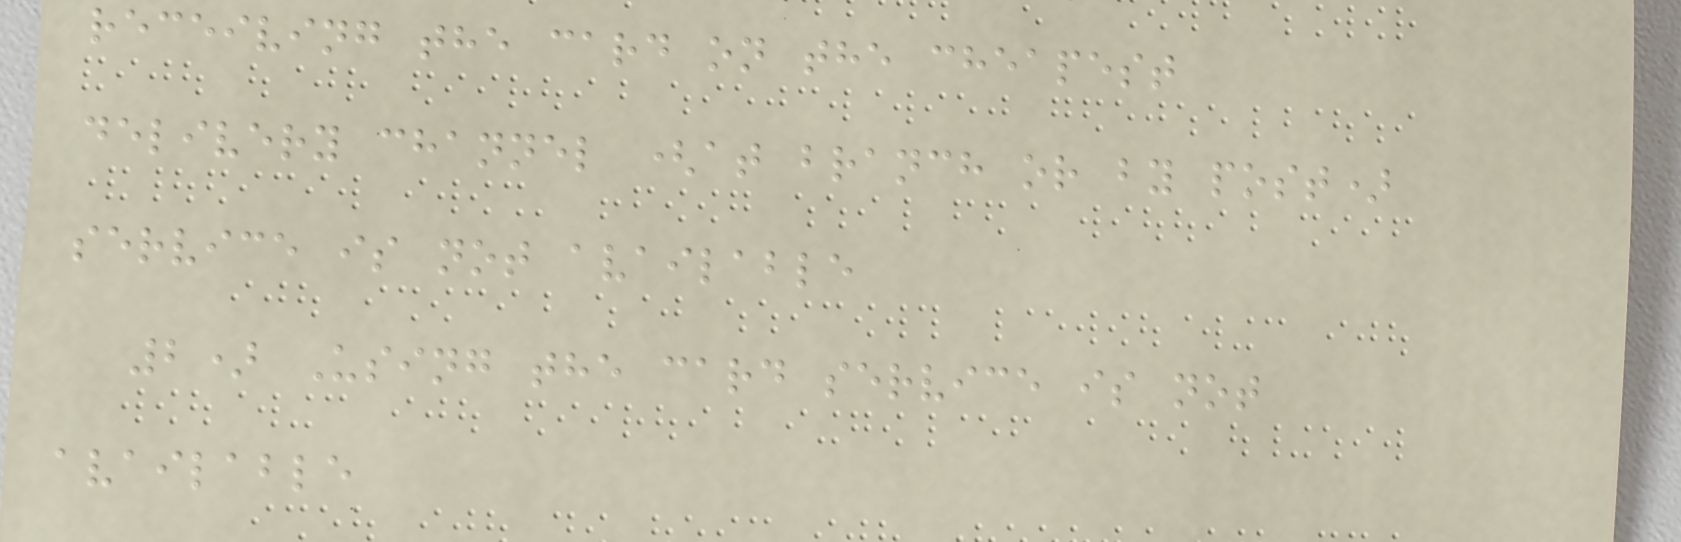receiving the card on the cheapest
delivery channel (at branch or by post)
service is not available
2) Using the card service is not
available
